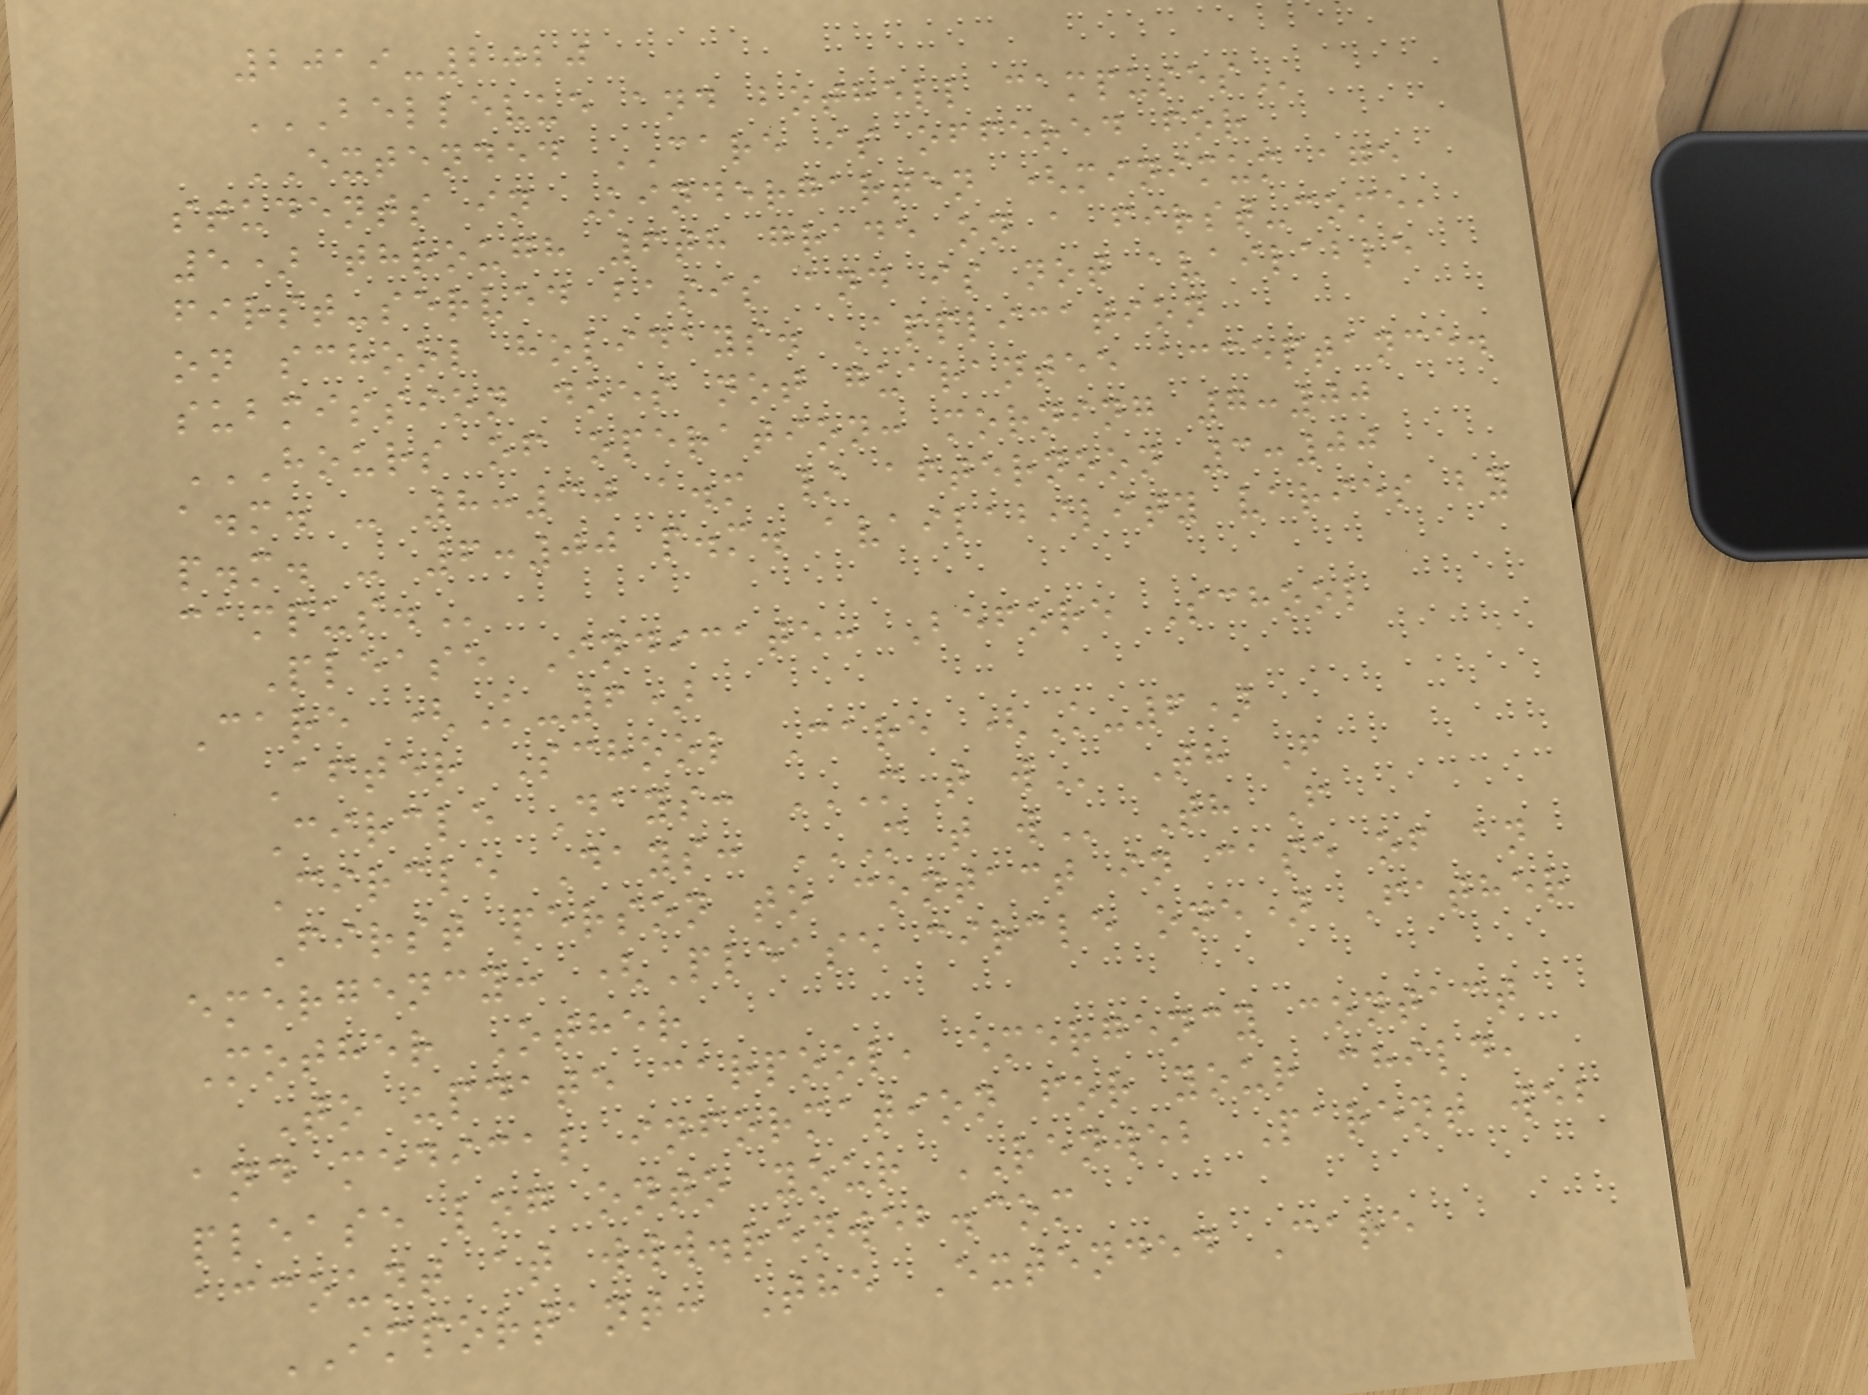2019-2020
BELLEVUE AND BOTHELL CAMPUSES
EXTENDED CARE is offered for
students in Kindergarten (minimum age
5) through 6th grade on a first-come,
first-served basis and is not available
on school holidays. Application
submission does not guarantee acceptance.
HOURS OF OPERATION: MORNING 7:00
A.M. - 8:30 A.M / AFTERNOON 3:00
P.M. - 6:00 P.M. AVAILABILITY VARIES BY
CAMPUS.
Please Indicate: Before School
Care (K-6)
After School Care (K-6)
Circle Days: M T W Th F
Circle Days: M T W Th F
First person to contact in case of an
emergency: (Please circle one) Father
Mother Other
To update carpool, emergency contact
and medical information for your child,
please log onto your RENWEB Parent web
account at www.renweb.com
IMPORTANT: The Extended Care
